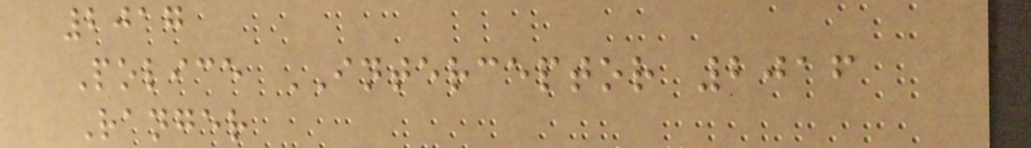2017
Police INTERCEPTOR 2016
Ranger
